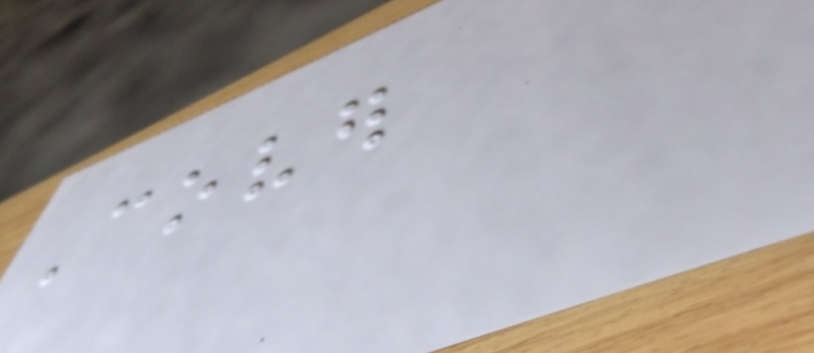Cover
